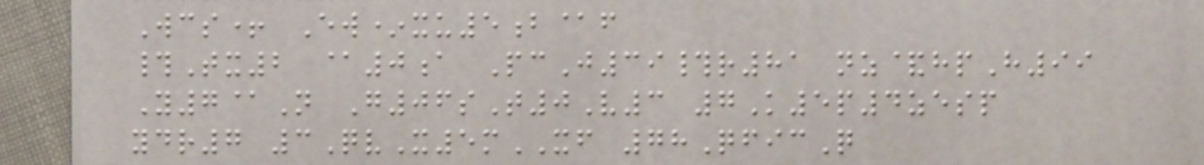Wcs+ Ew*xu5b@f
#Tx2 @0a PcJ39#r81 nz&hpH99
Y7@N G06sT0V3 7K5p4zesp
ydr7 3QvX5mXF 78QficQ
